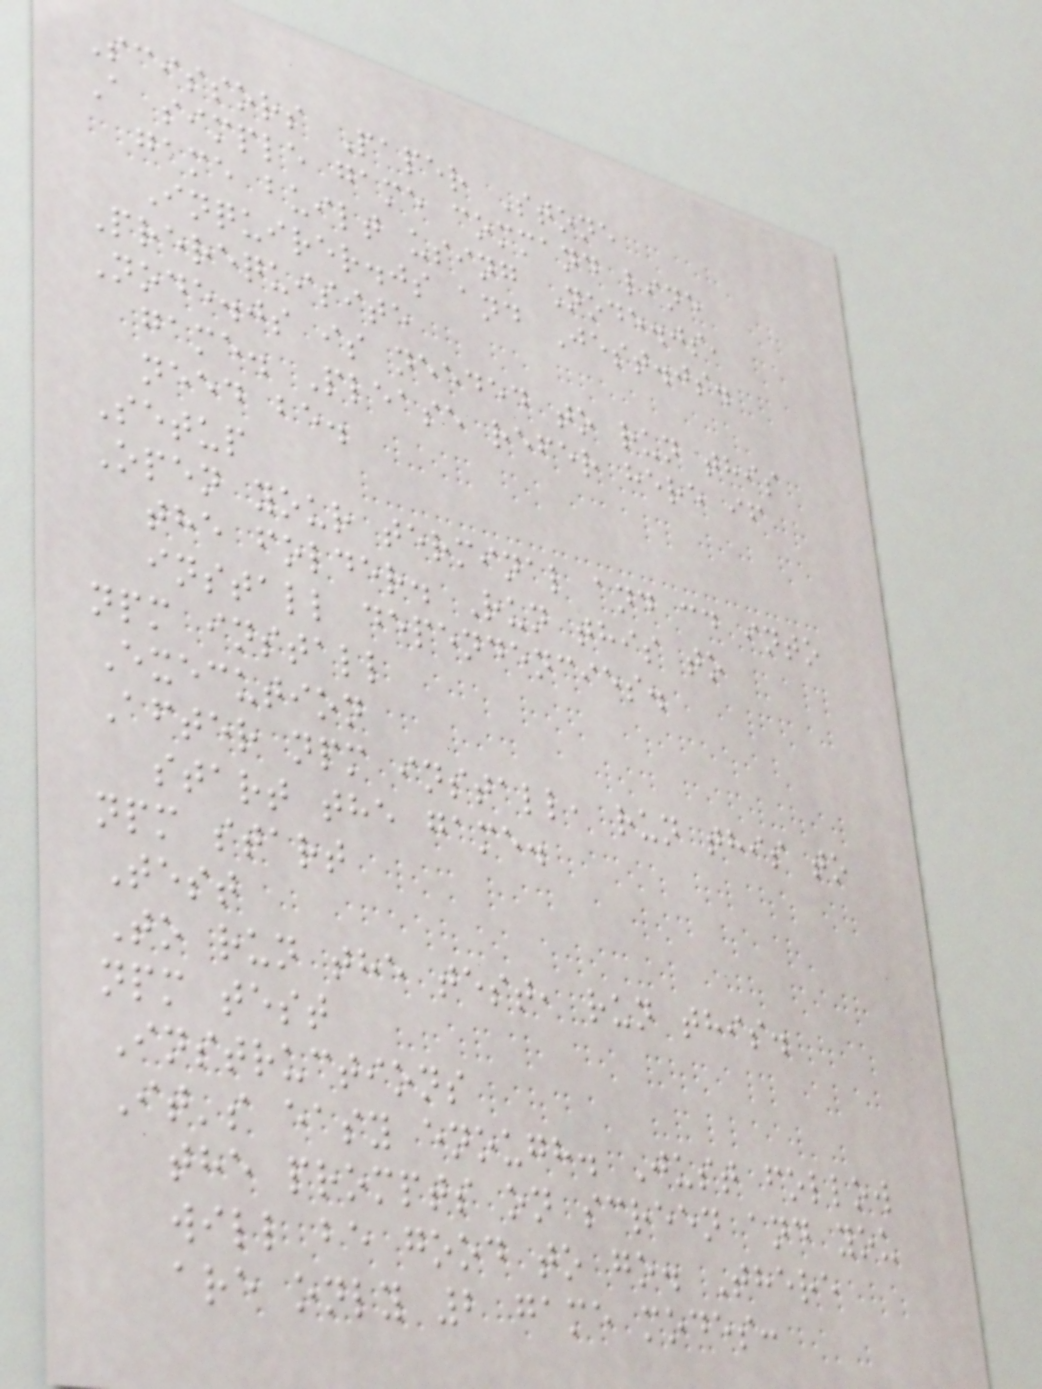Scissors Paper Stone
A simple game command line
game built using Node.js,
Inquirer.js and Jest.js.
Prerequisite
Node.js is needed to run this
game. Please refer here if
need be.
Setup
Open your terminal and cd into
the folder. Run this to
install dependencies.
npm install
Execution
After npm install, run this to
start the game.
npm start
Test
To run the test, run this.
npm test
Instructions
It's easy enough. Just follow
the prompts on screen and you
will be good to go. There
are only 2 game modes:
